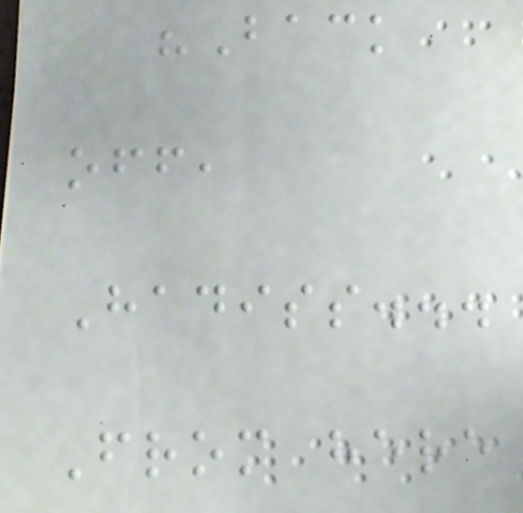"Back
off,
Hadiss...
From here
